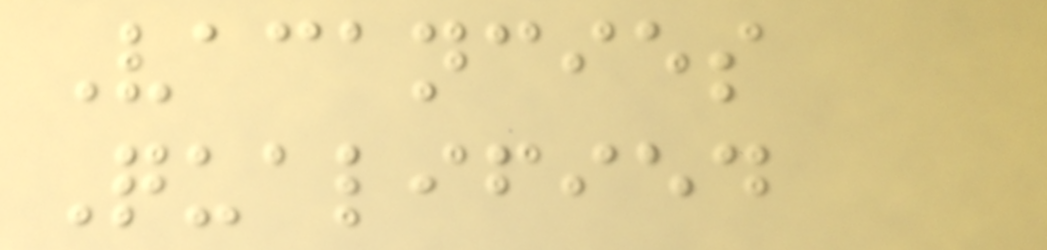Vacancies
Qualified
